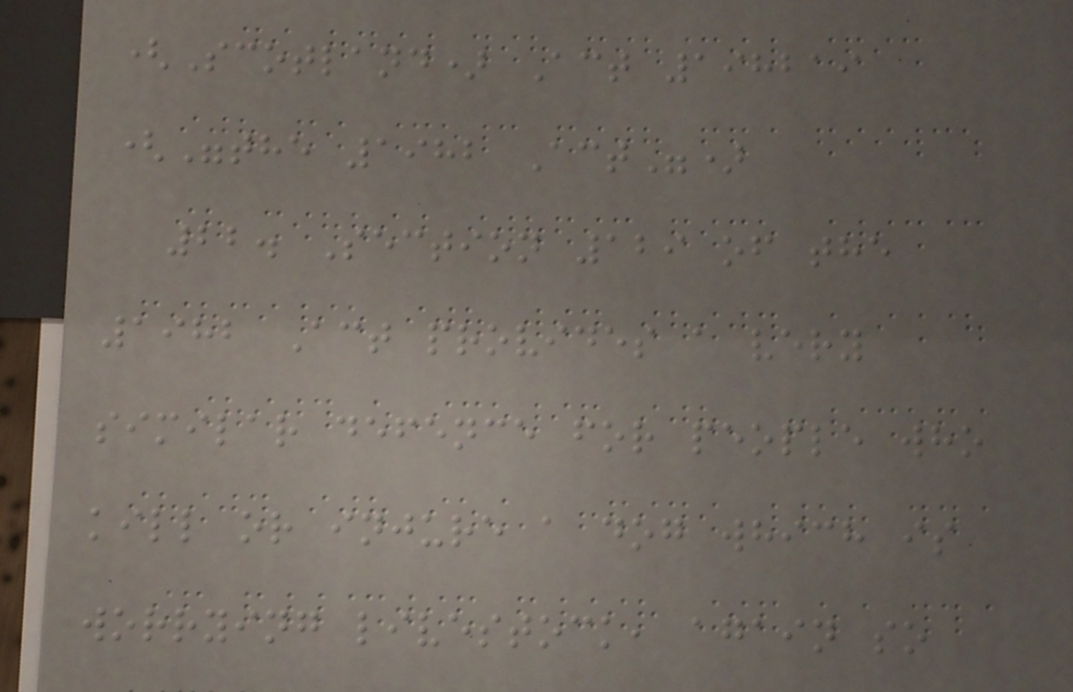(Scotland) Act 198219
("the 1982 Act")
22. Section 129 of the
1982 Act provides a very
similar defence for people who
kill or injure a dog which is
worrying livestock, again so
